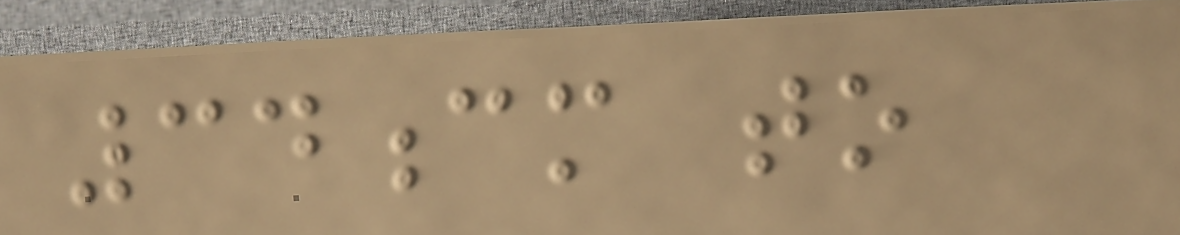34cm to
